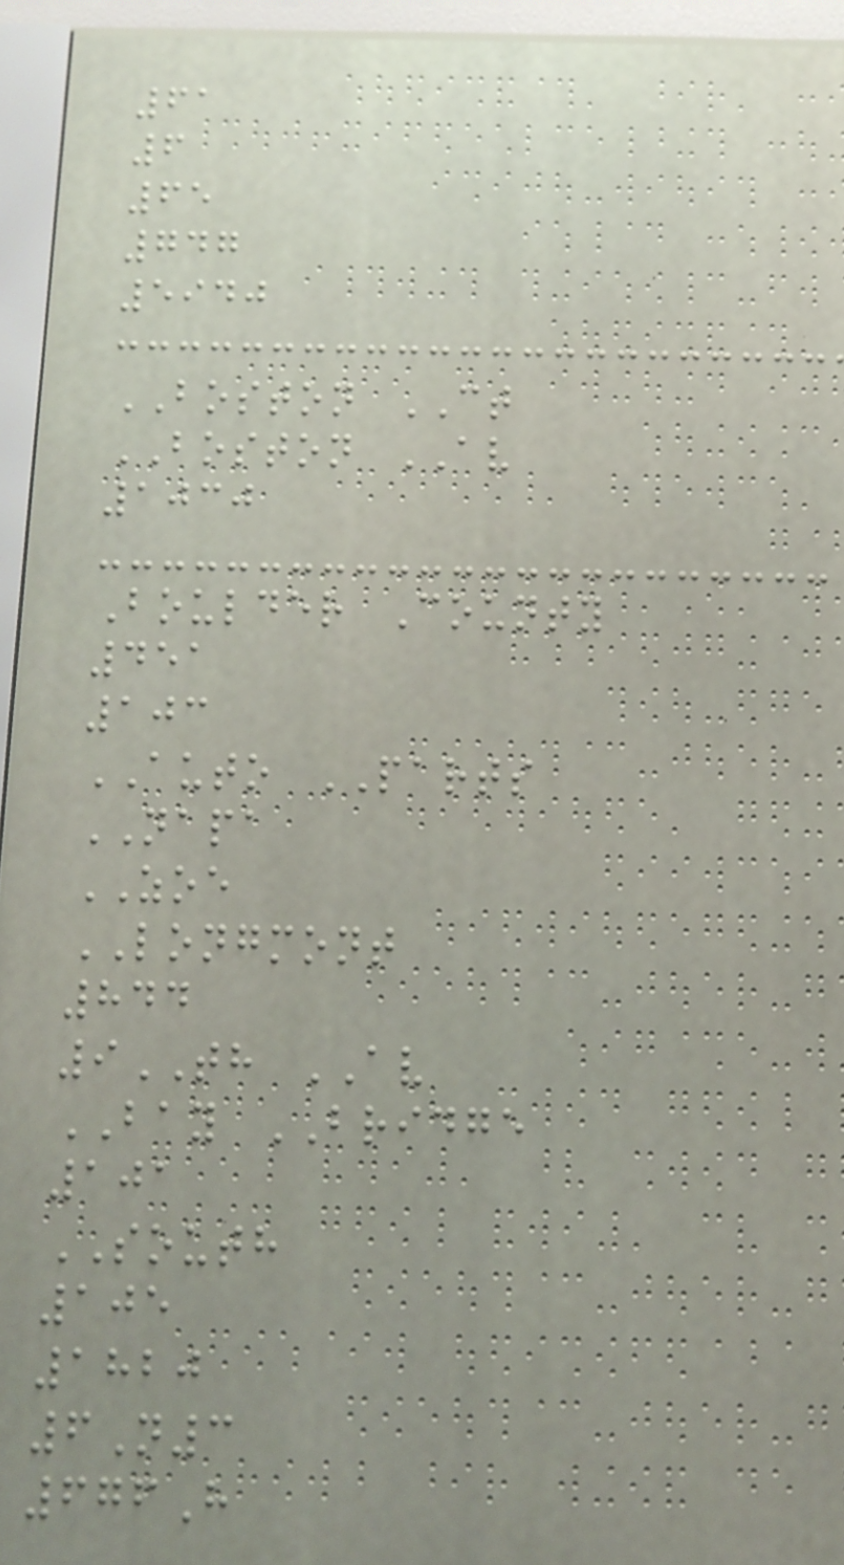61
6
65
747
5940
BOSTON CT
BOSTON AV
1030
Boulder County
451
103
AUTO PARTS
NAPA
ZOE
LONGMONT
844
9TH AV
BAY BRIDGE
101
SOUTH
105
1820
6N3
676H
